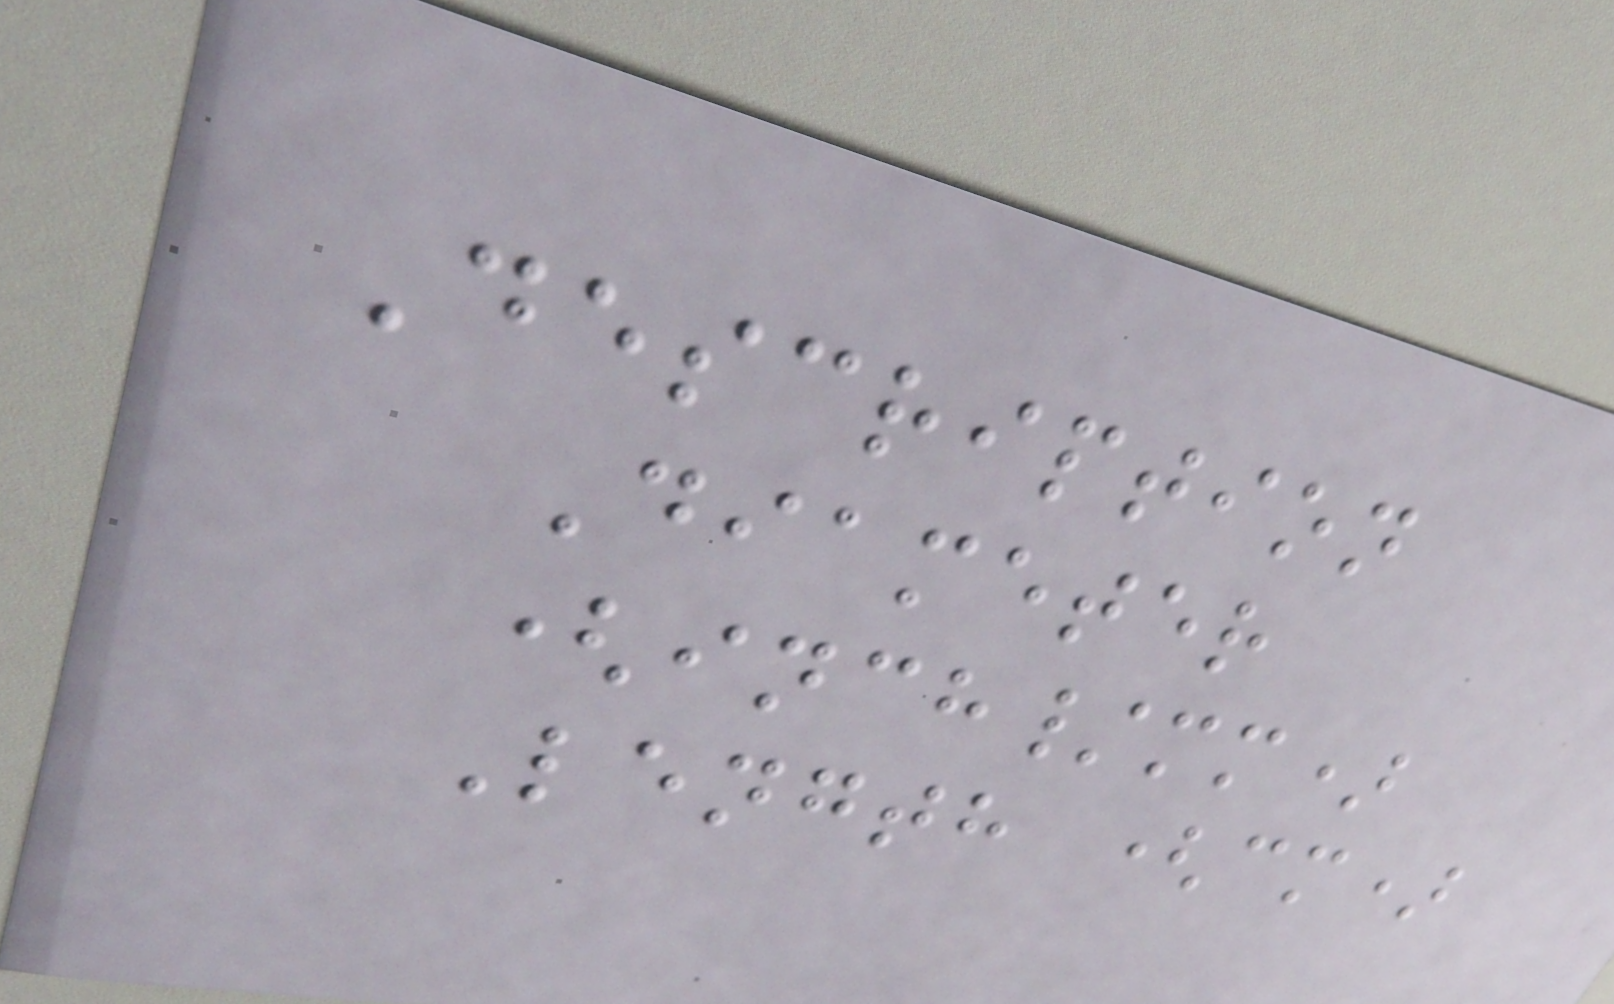Description
Diameter
(inch/mm)
Length (cm)
